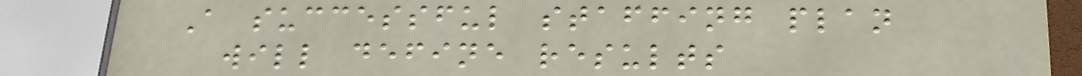A successful staffing plan
will define results
